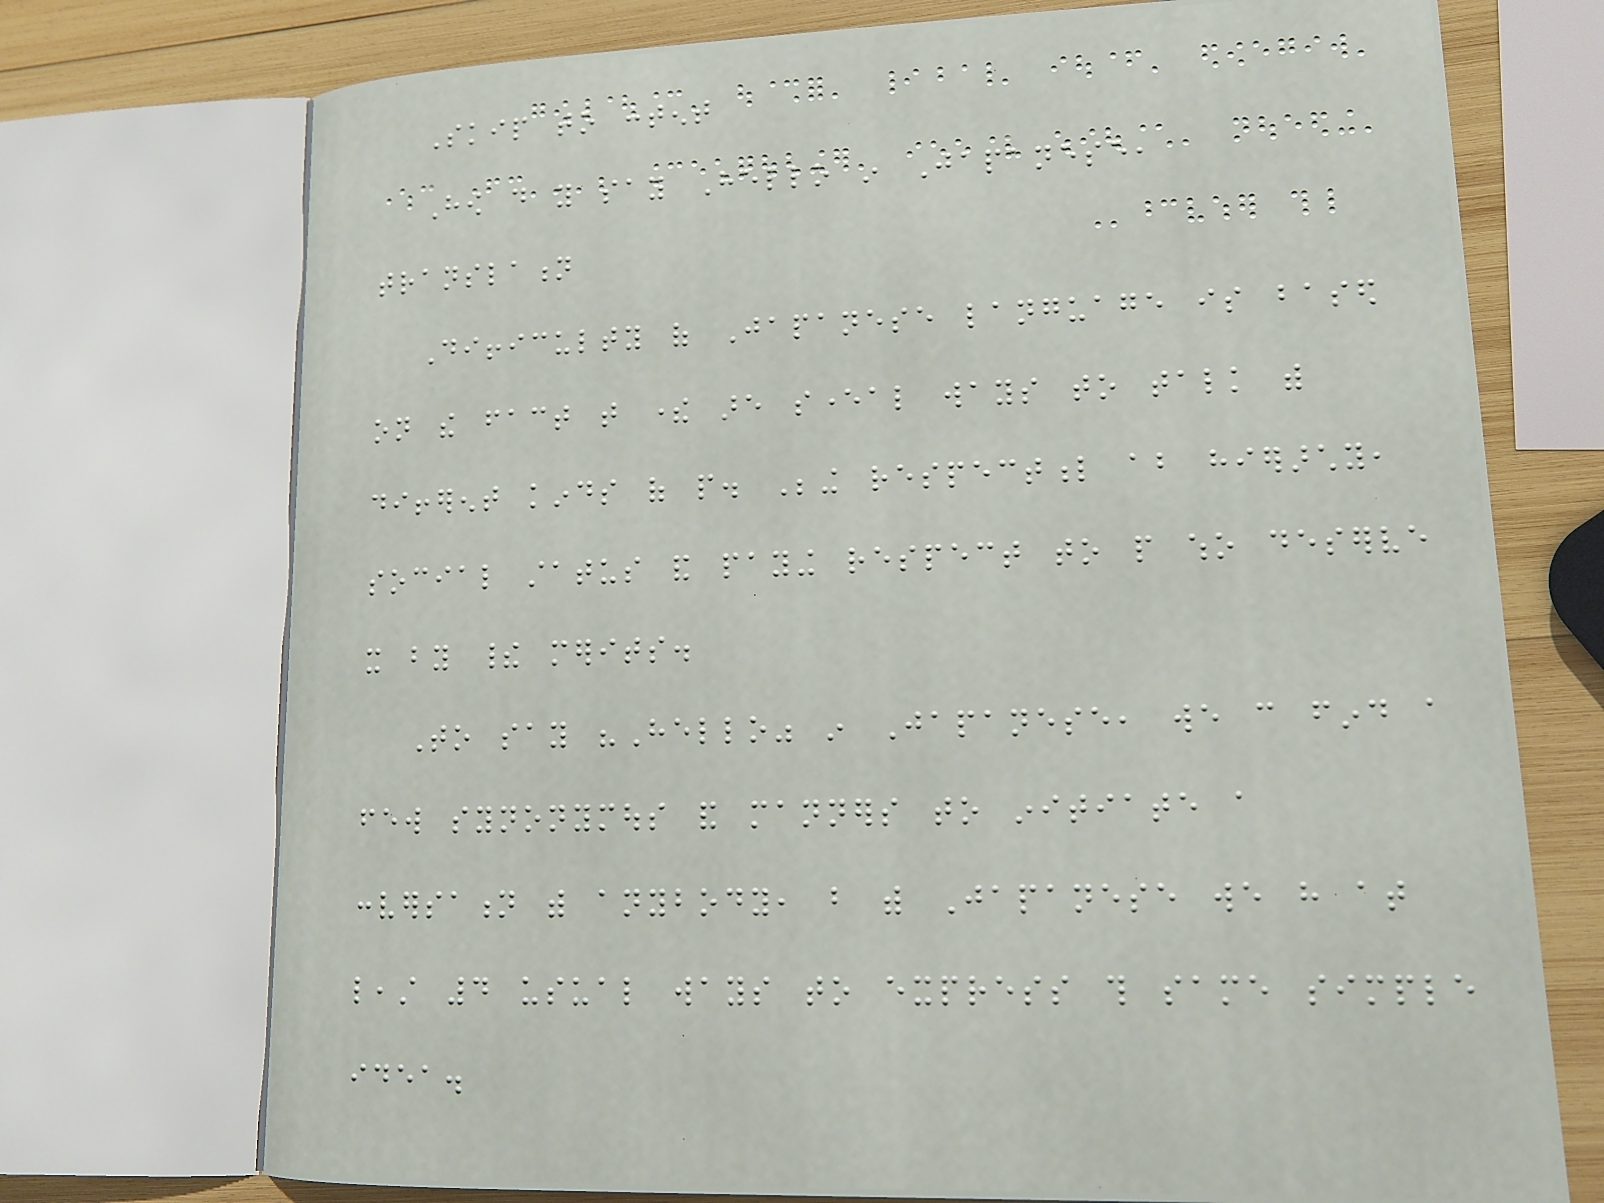Skip to content
How do you say Hello in Japanese,
translation
Difficulty of Japanese language is based
on the fact that there are several ways to talk with
different kinds of people. Being respectful about hierarchy,
social status and paying respect to people who deserve
it by their merits.
To say "Hello" in Japanese, we can find a
few synonymous and manners to initiate a
conversation with anybody, but with Japanese we have at
least 4 usual ways to express this same simple
idea.
